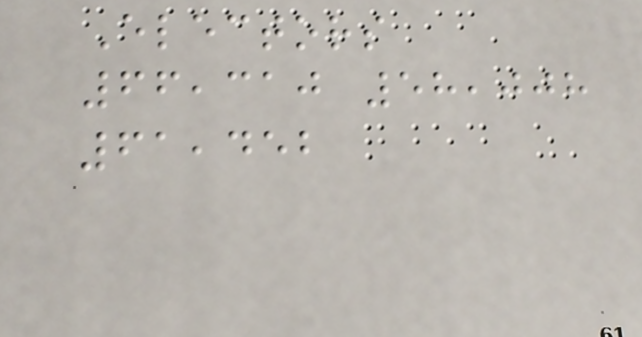Electors
66,310 58,008
61,452
